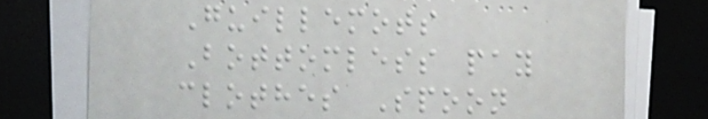Guillemots
Bottomless pay
clothes Spoon
